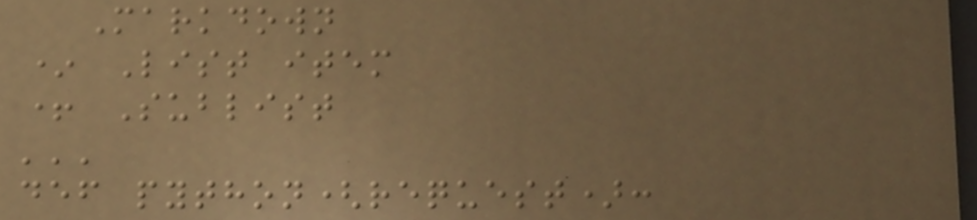Markdown
* List item
+ Sublist
'''
def python(request):
